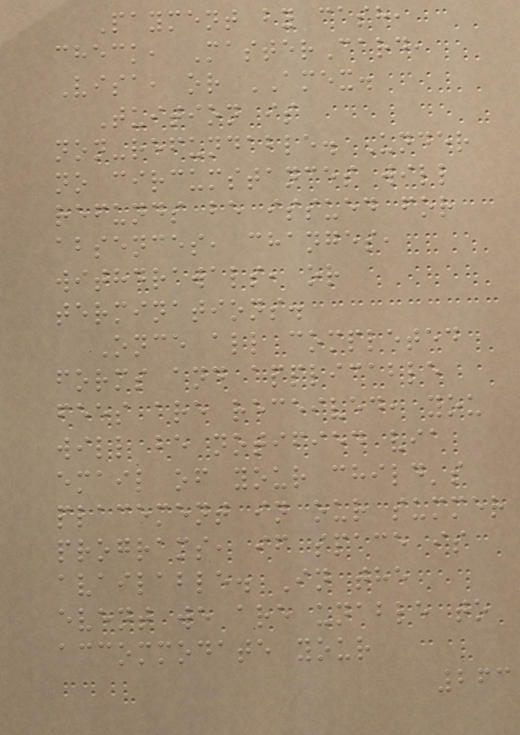Payment by cash,
check, MasterCard,
Visa, or AMEX.
Tuition is
non-refundable. Under
no circumstances will
refunds be issued for
absences, changes,
withdrawals, or
terminations.
Once all completed
forms and applicable
fees are received, you
will be notified via
email of your child's
placement in our summer
programs, if space is
available. In the
event we are unable to
accommodate your
263
